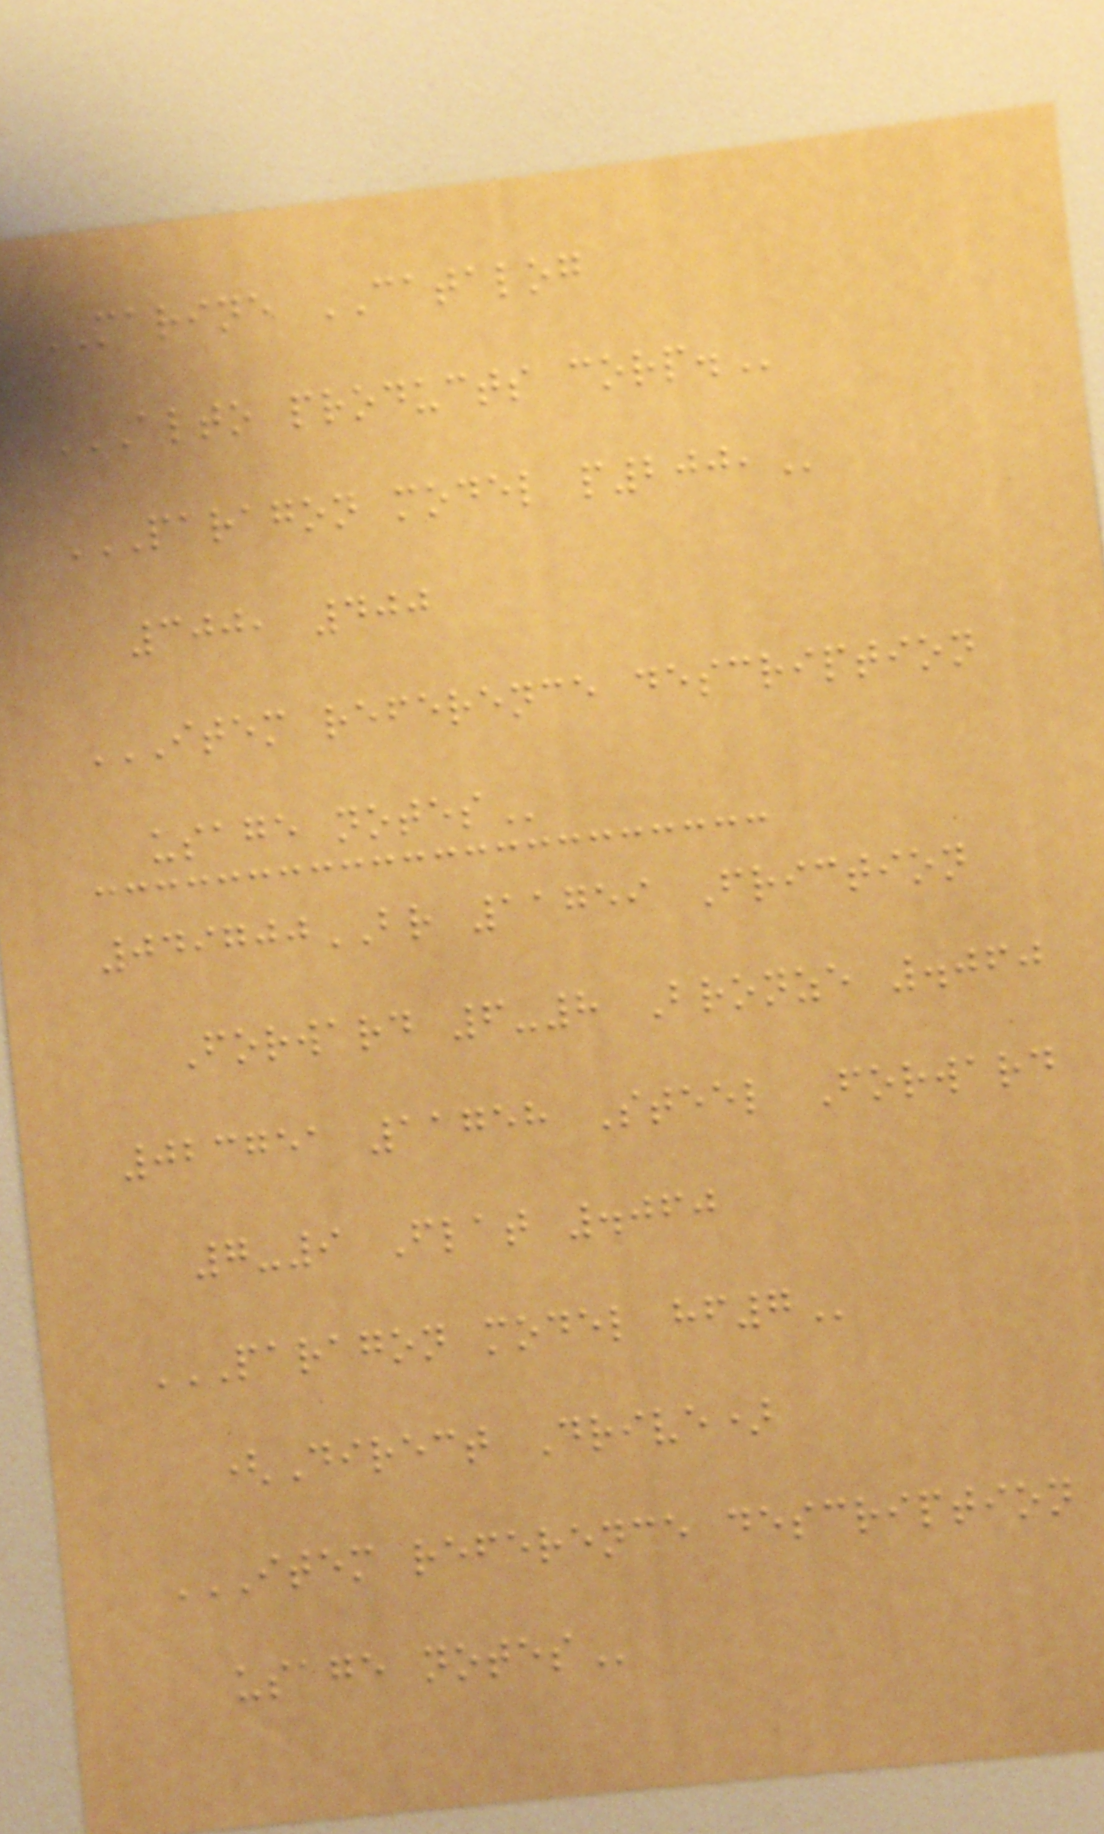MARINE CATALOG
ALTO PRODUCTS CORP.
PARAGON MODEL P200,
300, 400
ITEM REFERENCE DESCRIPTION
USAGE NOTES
049700BR 11759 Friction
Forward 6-8 Bronze .060
023751 11758 Steel Forward
7-9 Flat .060
PARAGON MODEL HF7
(Direct Drive)
ITEM REFERENCE DESCRIPTION
USAGE NOTES
